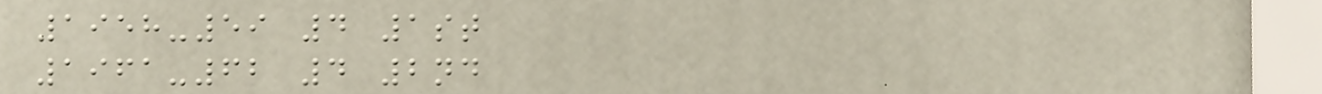1958-59 4 1st
1961-62 4 2nd
